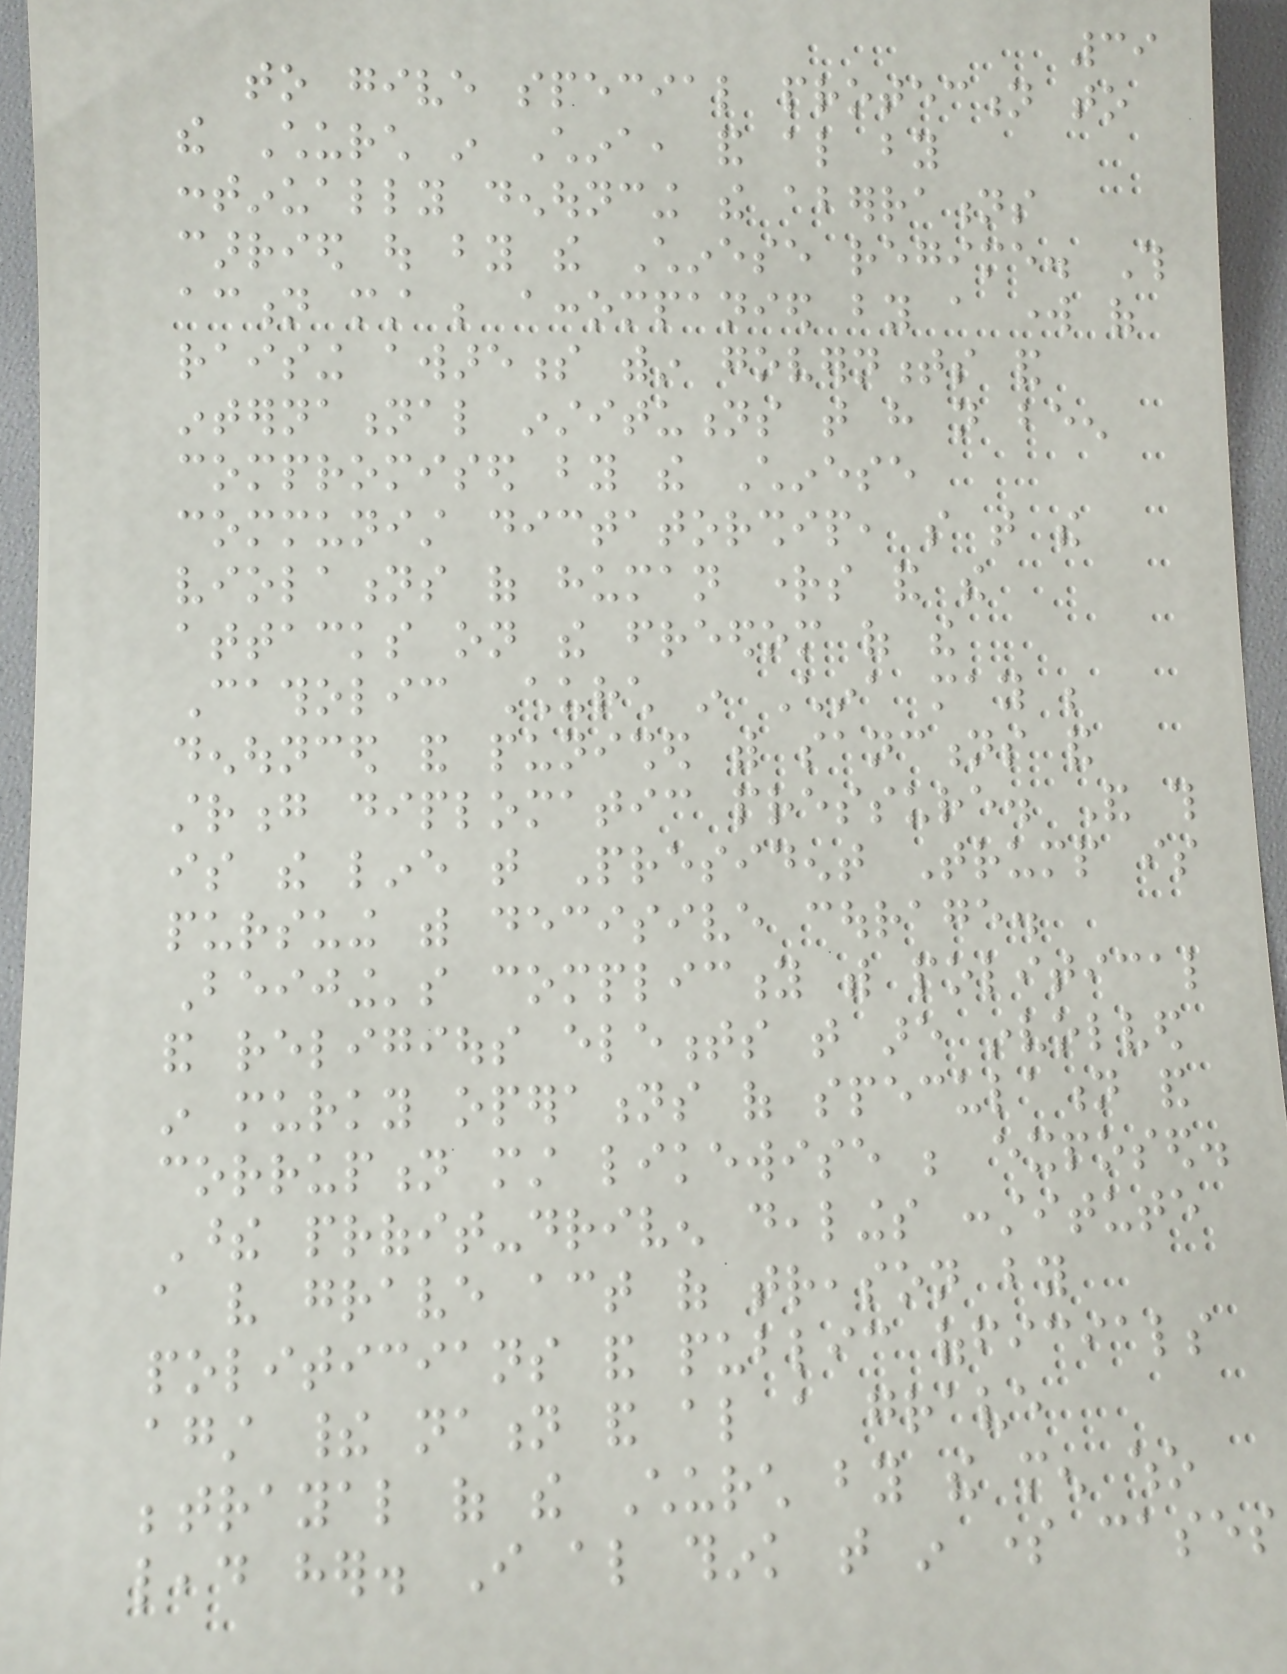39
to give special protection to
the Church in China, and also by
continually denouncing the aberrations
carried out by the Chinese regime. This
action must be accompanied by a work of
raising awareness within governments and
international institutions that have not been
compromised by the Chinese
communist dictatorship, so that the
violations of human rights and the
attacks on the freedom of the
Catholic Church in China may be
denounced and punished with sanctions and
strong diplomatic pressure. And this
is the line that President Trump is
pursuing with decisive courage.
Beijing's complicity with political
and religious elements that are involved
in murky operations of speculation and
corruption must likewise be exposed.
These profit-driven dealings constitute
a very grave act of treason by
politicians and public officials
against their nation and also a grave
betrayal of the Church by the men who
lead her. I also think that in some cases
